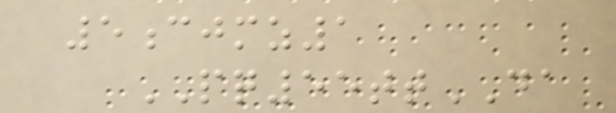5cjmz1
PQ55ttDA
